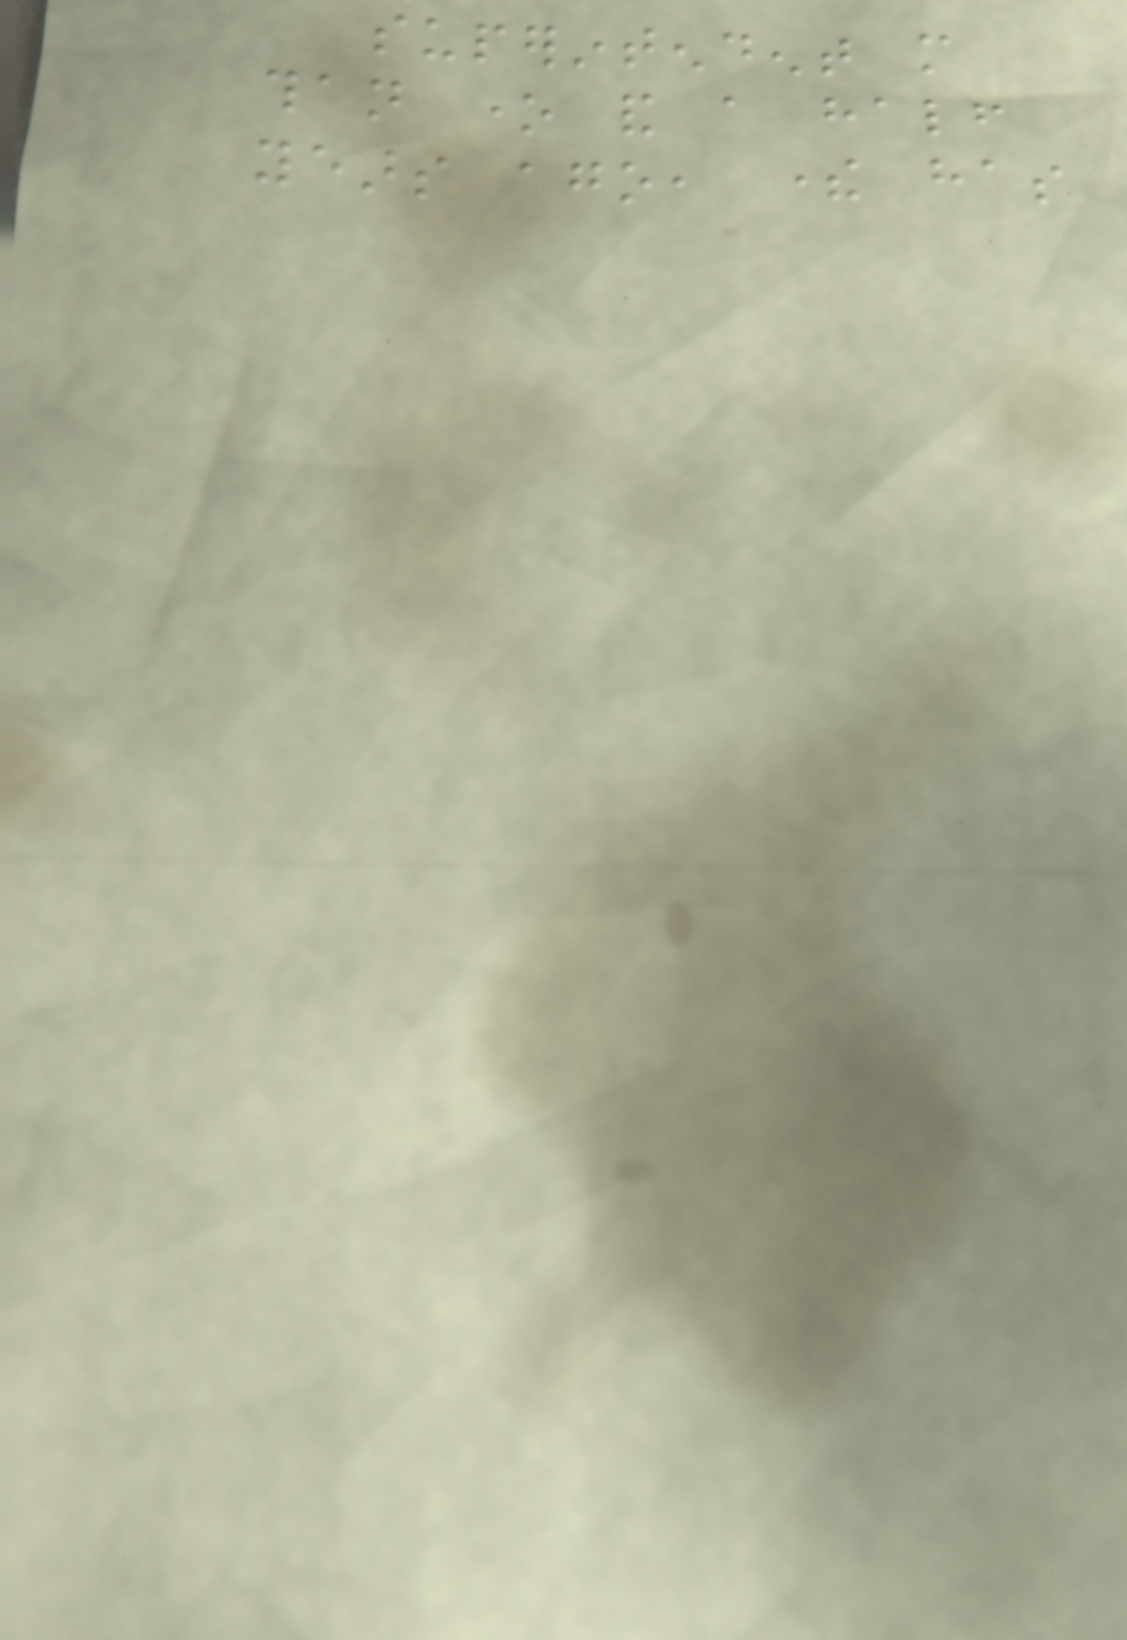superintendent more
than one and a half
years ago, there has
